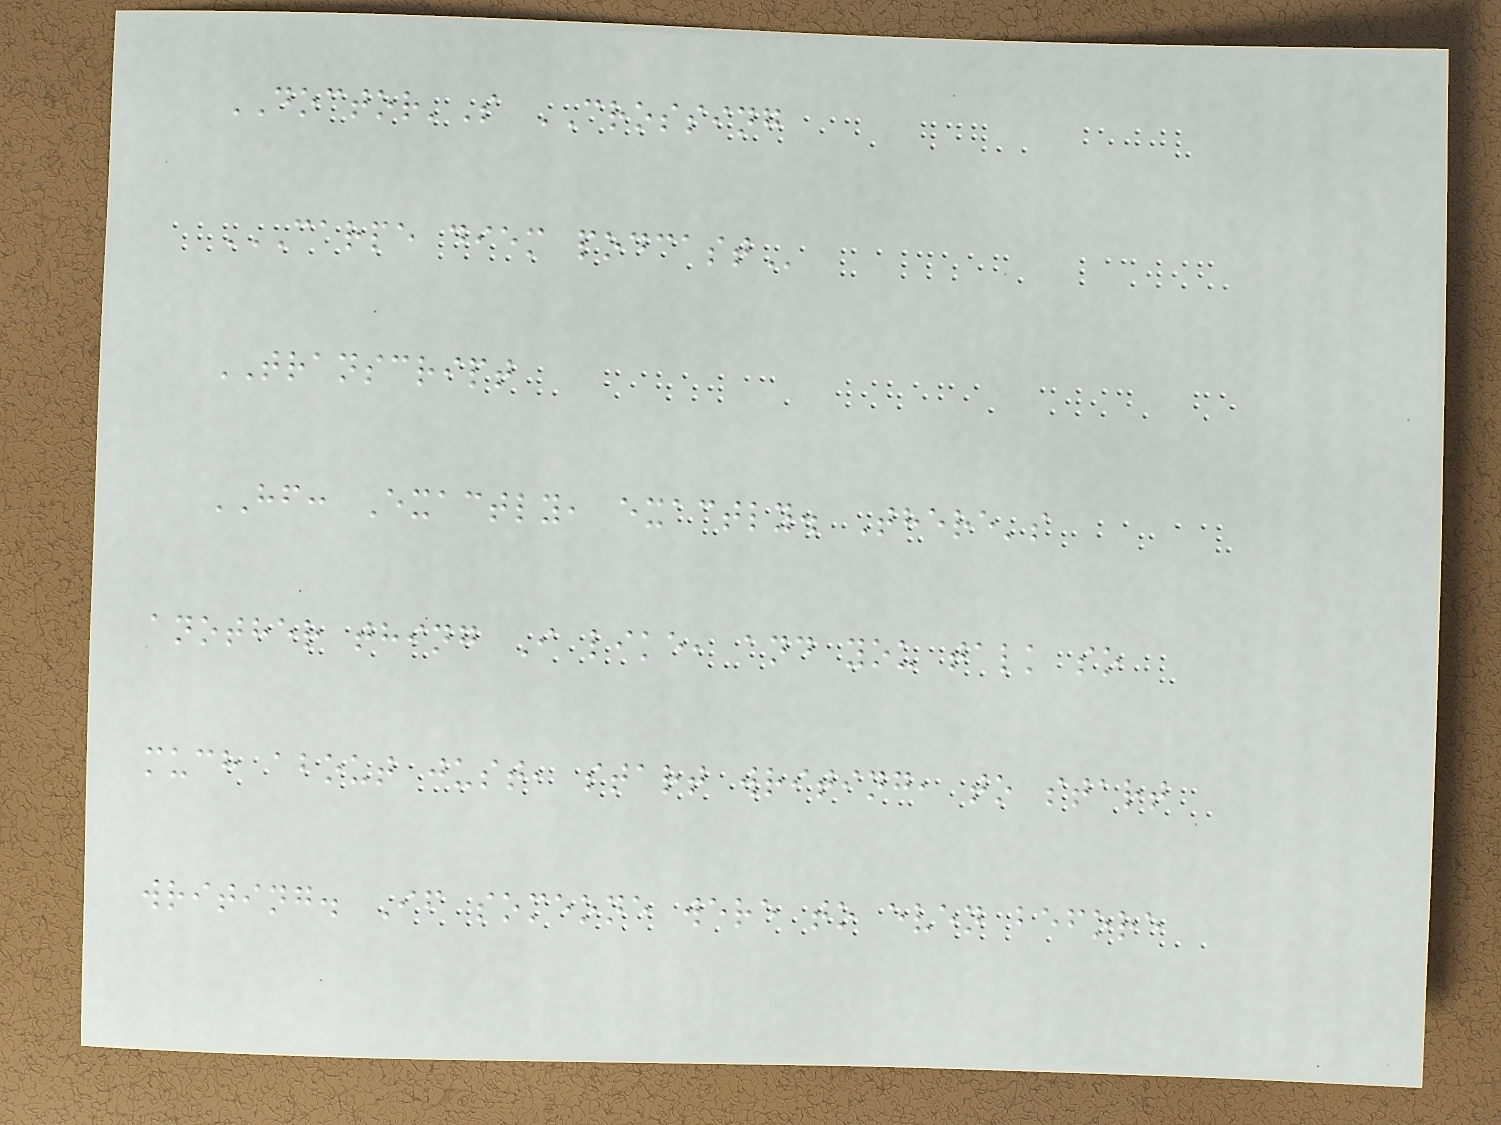DOCTOR'S CROSSING
CARPE DIEM PODCAST
TRANSCRIPT
HF: Exactly, exactly. There's
another thing I like, and you talk so
much about just, start writing, to start
writing. If someone were to even before
